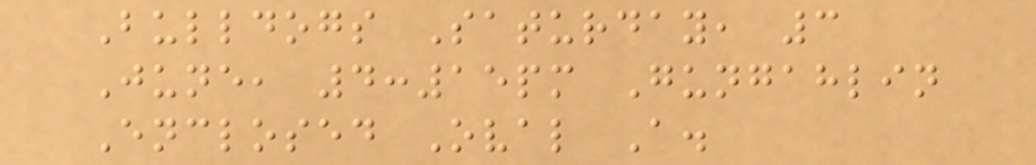Bulldogs Saturday, 3
June, 4:15pm Gungahlin
Enclosed Oval A.
